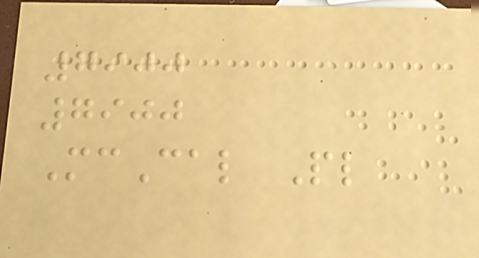7900
7900
McCal Pl
